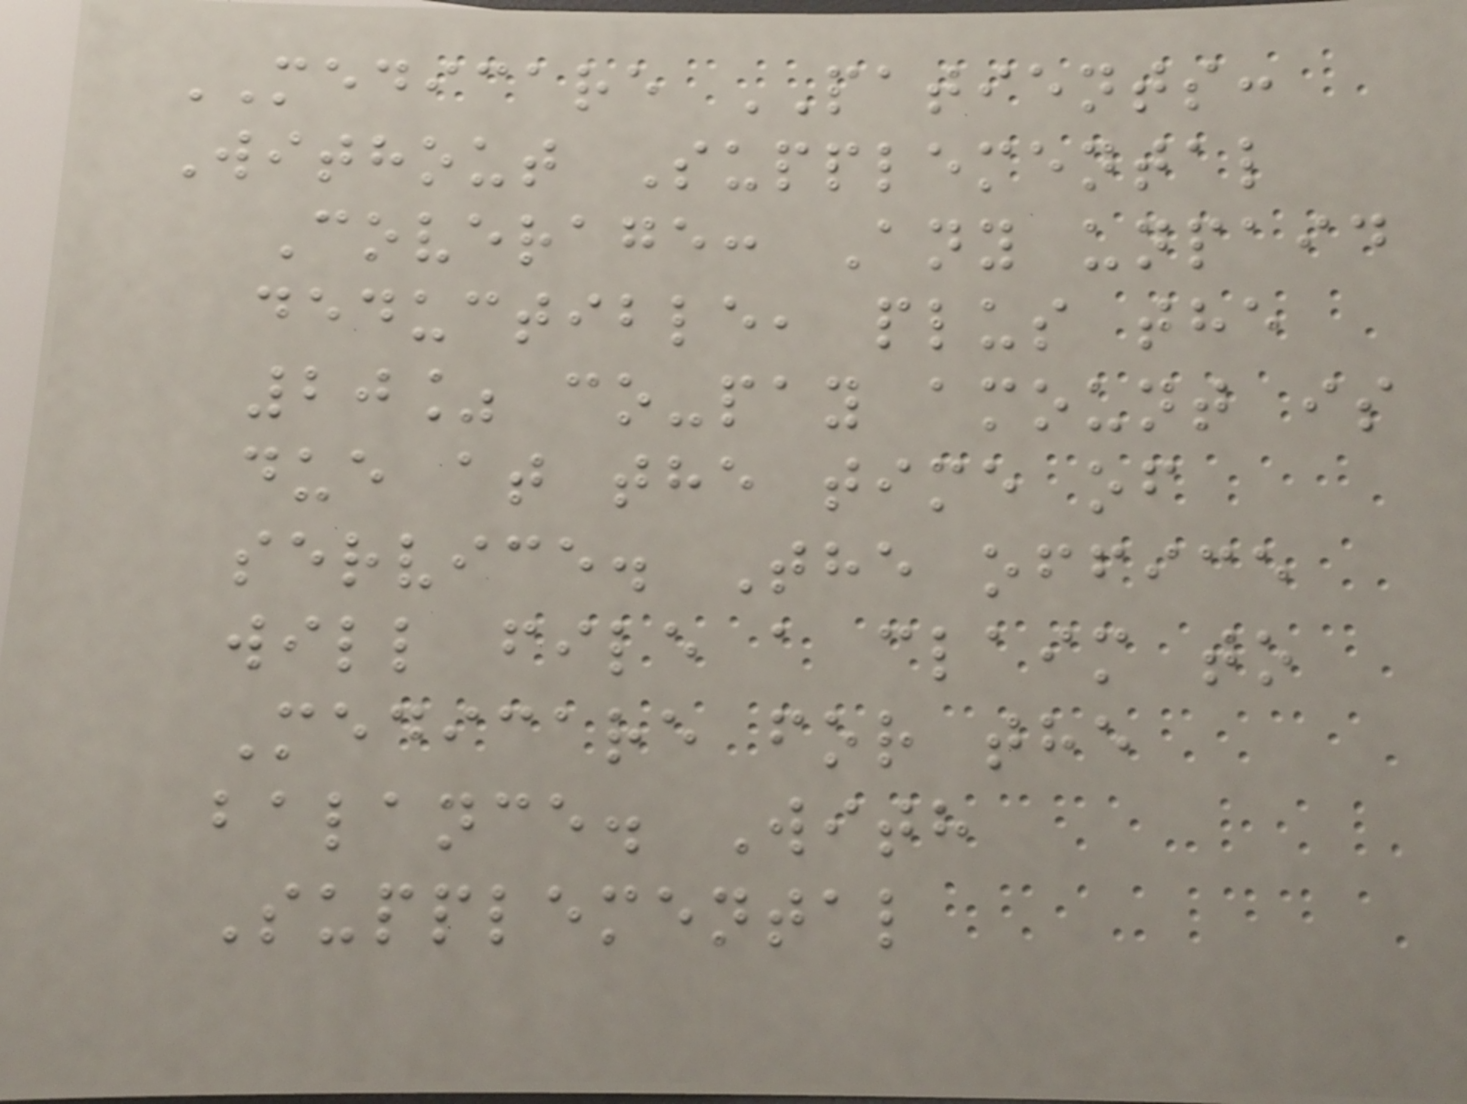MEDICARE PATIENTS:
Without Supplemental
Coverage: Any unpaid
deductible, plus the
20% co-pay amount is
due at the time of
service. The office
will file a claim to
Medicare for the
balance. With
Supplemental
